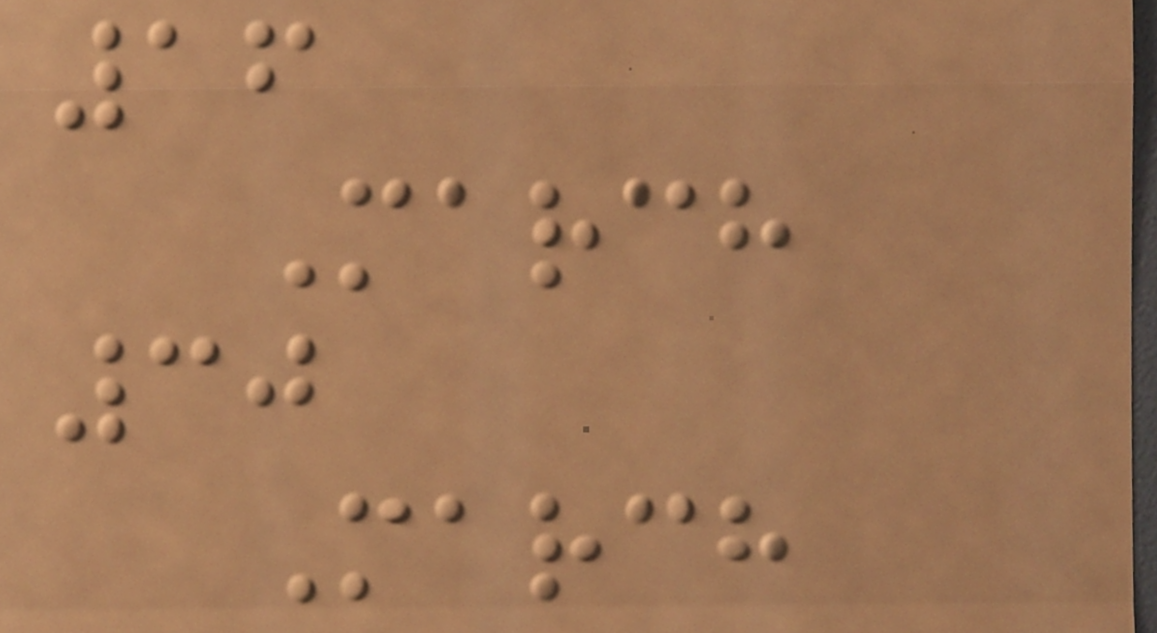16
March
30
March
